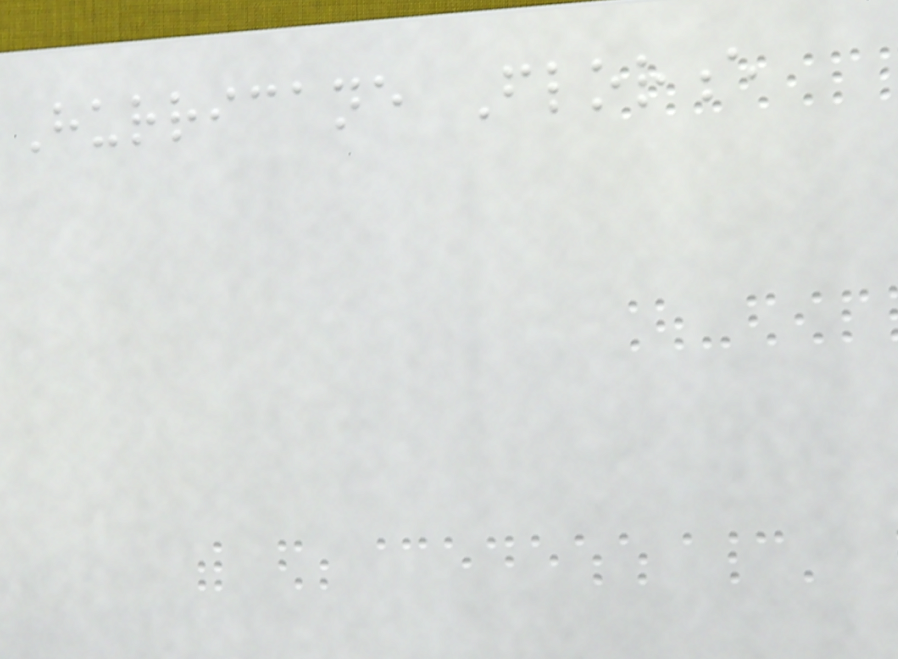Hurricane Florence
